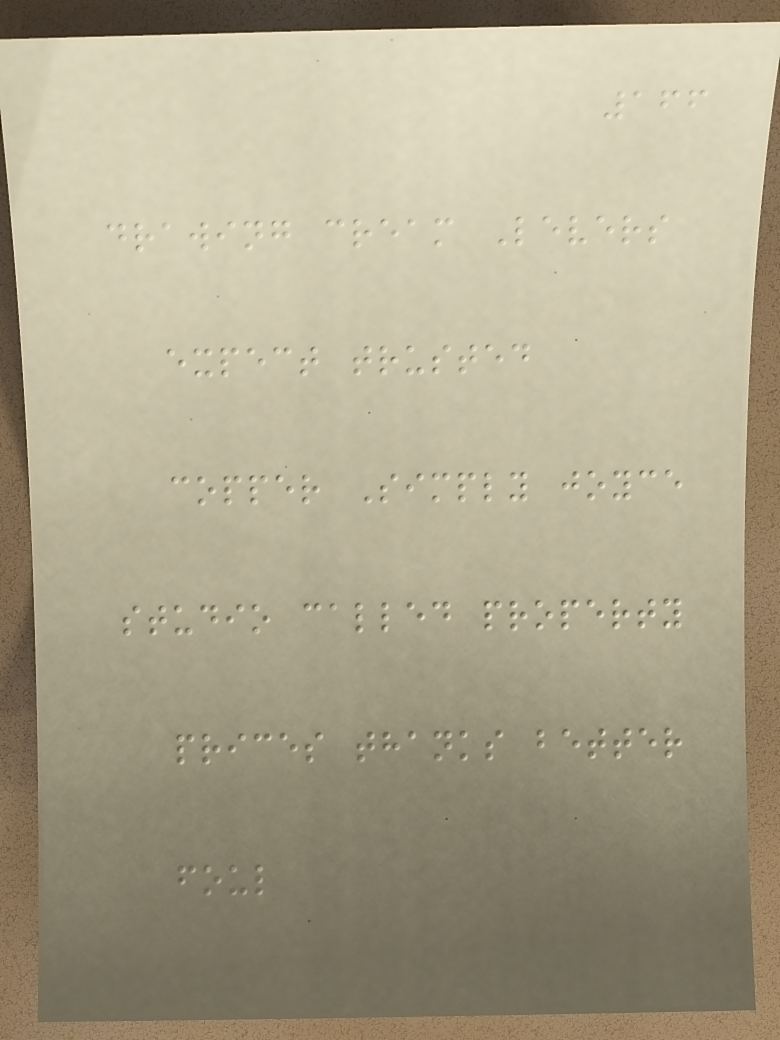166
drawing cream Levers
expect trusted
copper Simply joyce
studio called property
prices thanks better
foul
